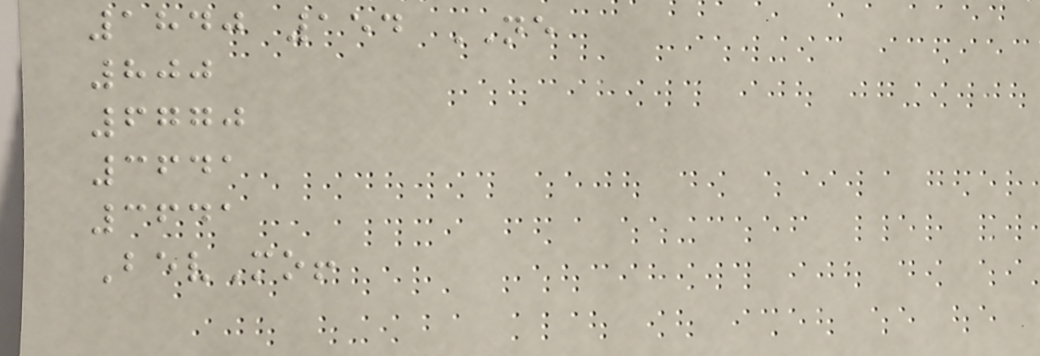1840 154 NE
800
6770
3641
3641
BevMo!
